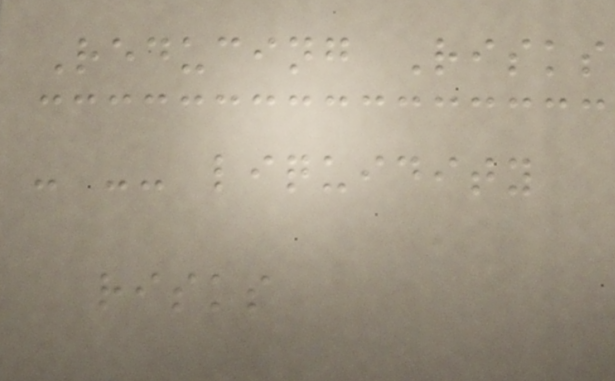Reducing Risks
- -- liquidity
risks
